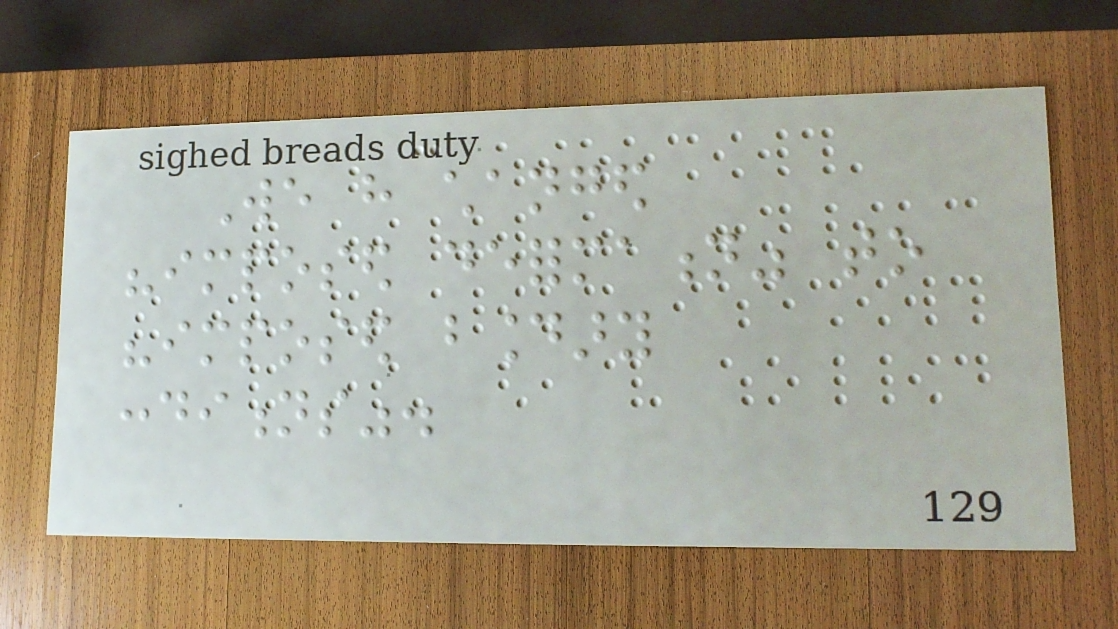We have changed
"imposed deformation" to
"imposed boundary
conditions".
